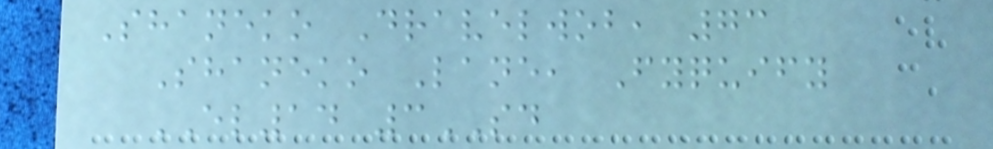Shaneko Dravelwob, 73
Shaneko Lane, Fyquify
EL14 3SD
